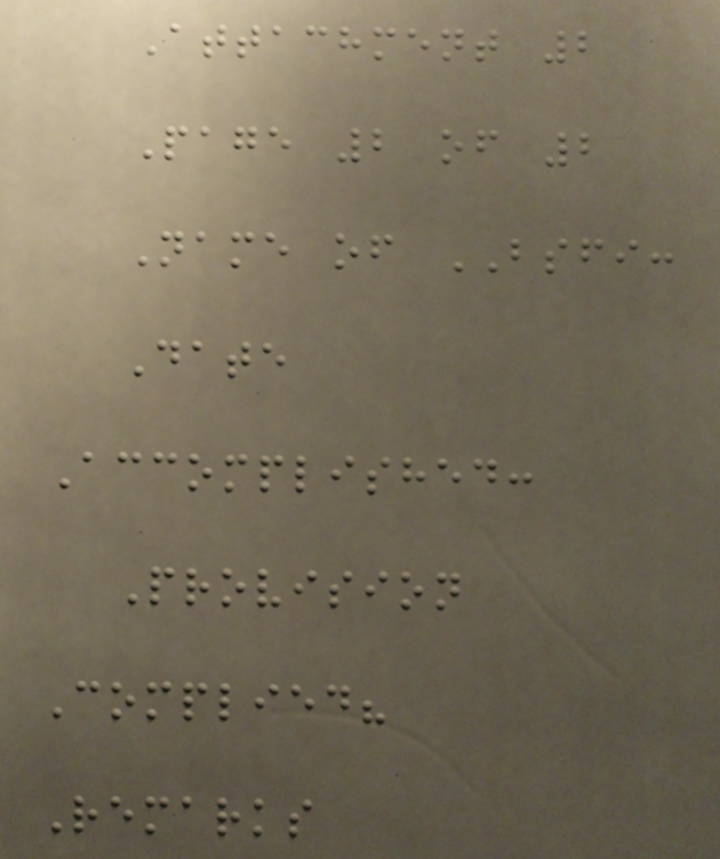Attachment 2
Page 2 of 2
Name of BSFI:
Date
Accomplished:
Provision
Complied?
Remarks
